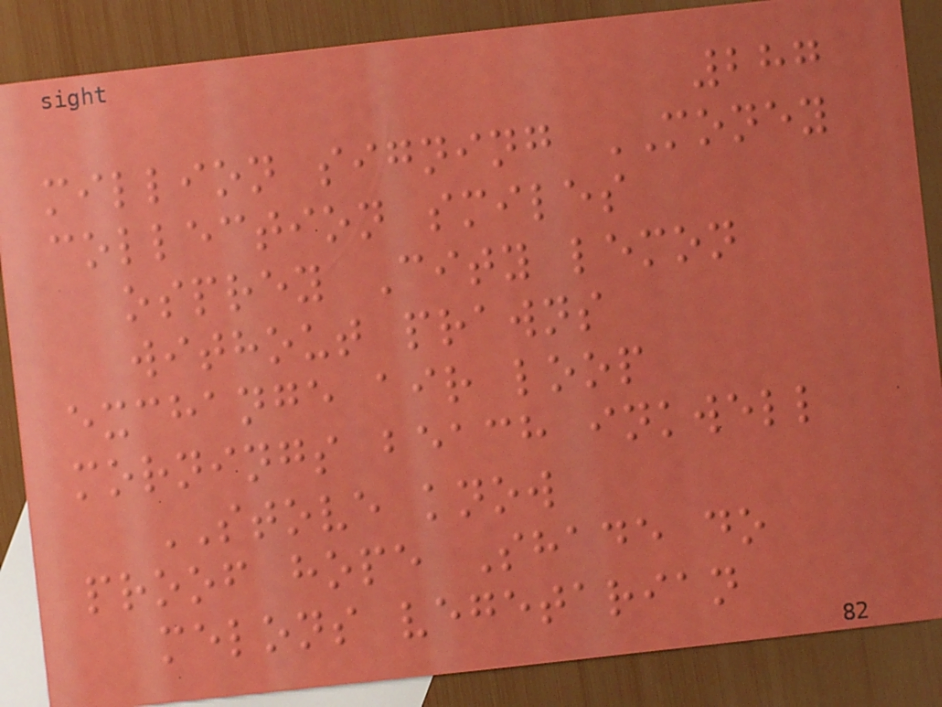287
million signing MONEY
collection smiles
osprey City lemon
without prawns
exchange air loop
mornings beach inkwell
STOVE know
proof hope Shade do
melons vegetarian
